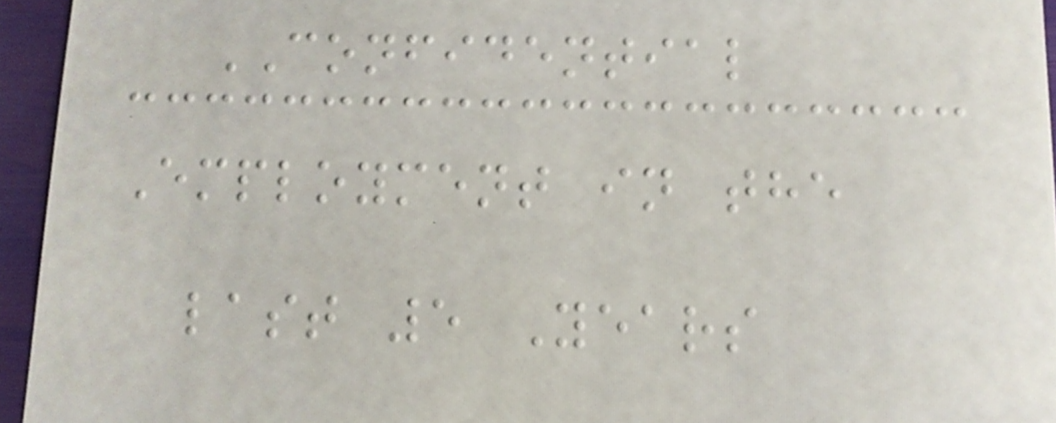CONFIDENTIAL
Employment in the
last 5 Years
